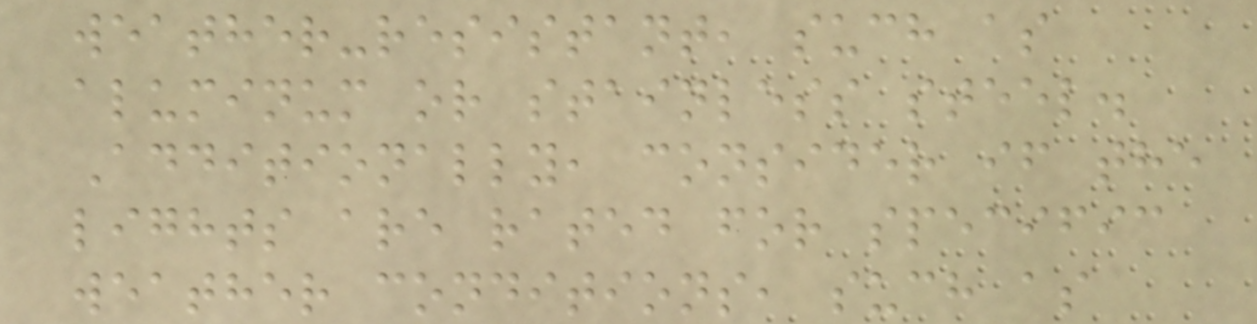weather-resistant, such as
aluminum or stainless steel.
Additionally, consider if the
lights are rated for specific
weather conditions, such as
